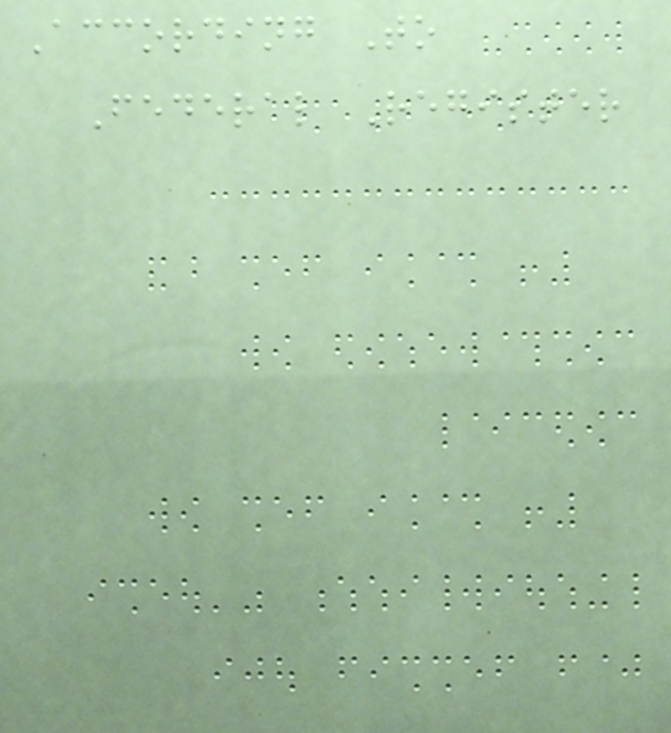According To
Federal Register
